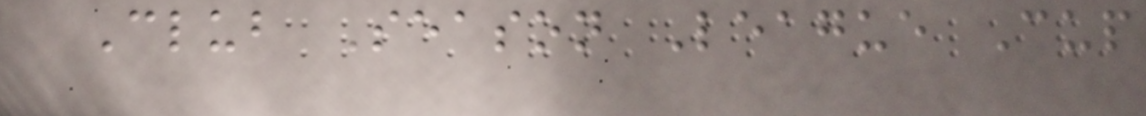Club Season League Cup
